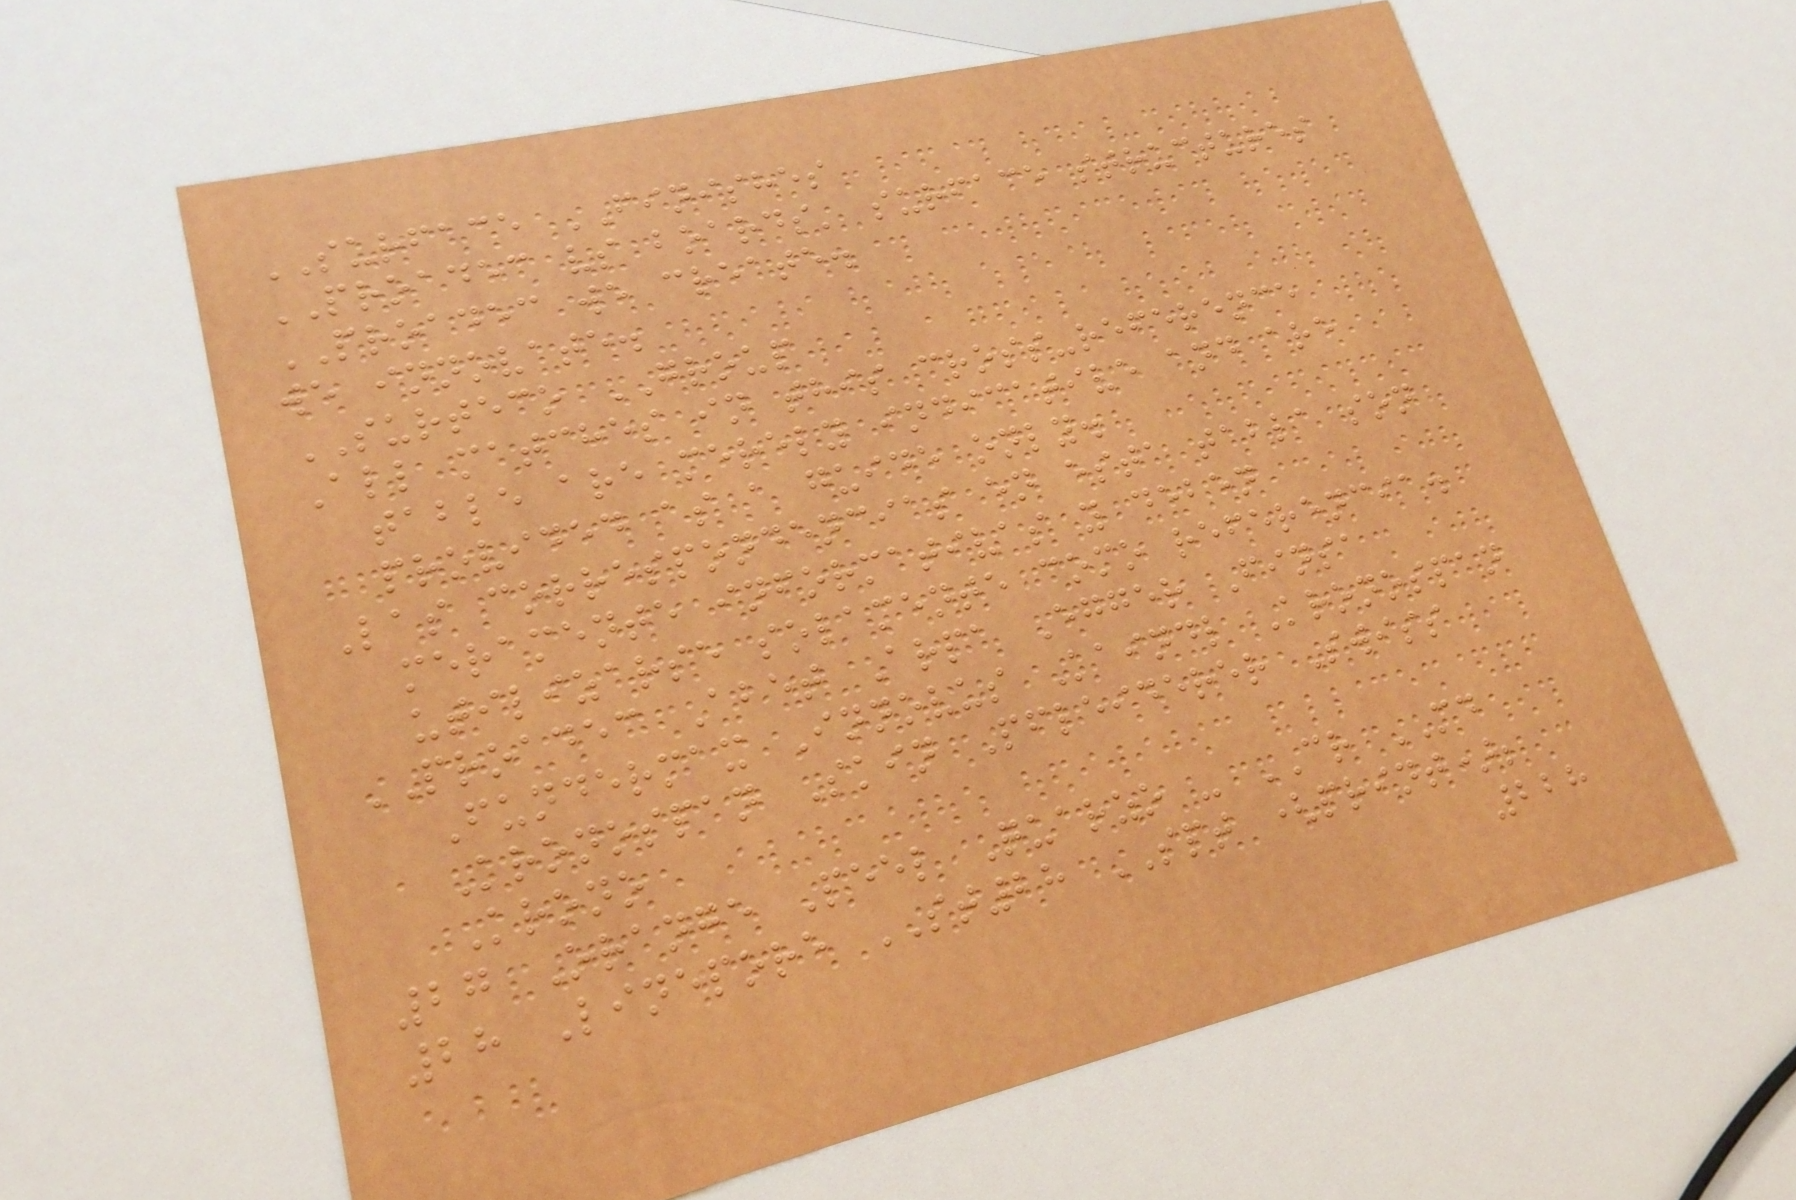SURFACE FINISHES
PROADEC vs boards' surface structures
PROADEC we create.
we innovate.
SURTECO GROUP
All matches in this cross-reference
table are merely indicative and are
provided as a guide only.
Las correspondencias en esta tabla son
meramente informativas y deben
utilizarse solamente como referencia.
PROADEC Abet Arpa Egger Finsa
Fundermax Innovus Kaindl Kronospan
Kronospan Skin Pfleiderer Swiss
Krono
27 Orange Peel Quarzo - CR MD
28 Linepore ST28 SPT (print);
228
